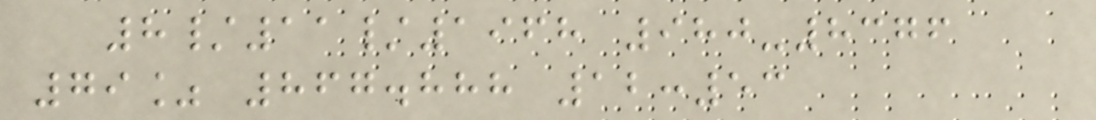8/11/1968 980-8376
79% 867.888 12:53
